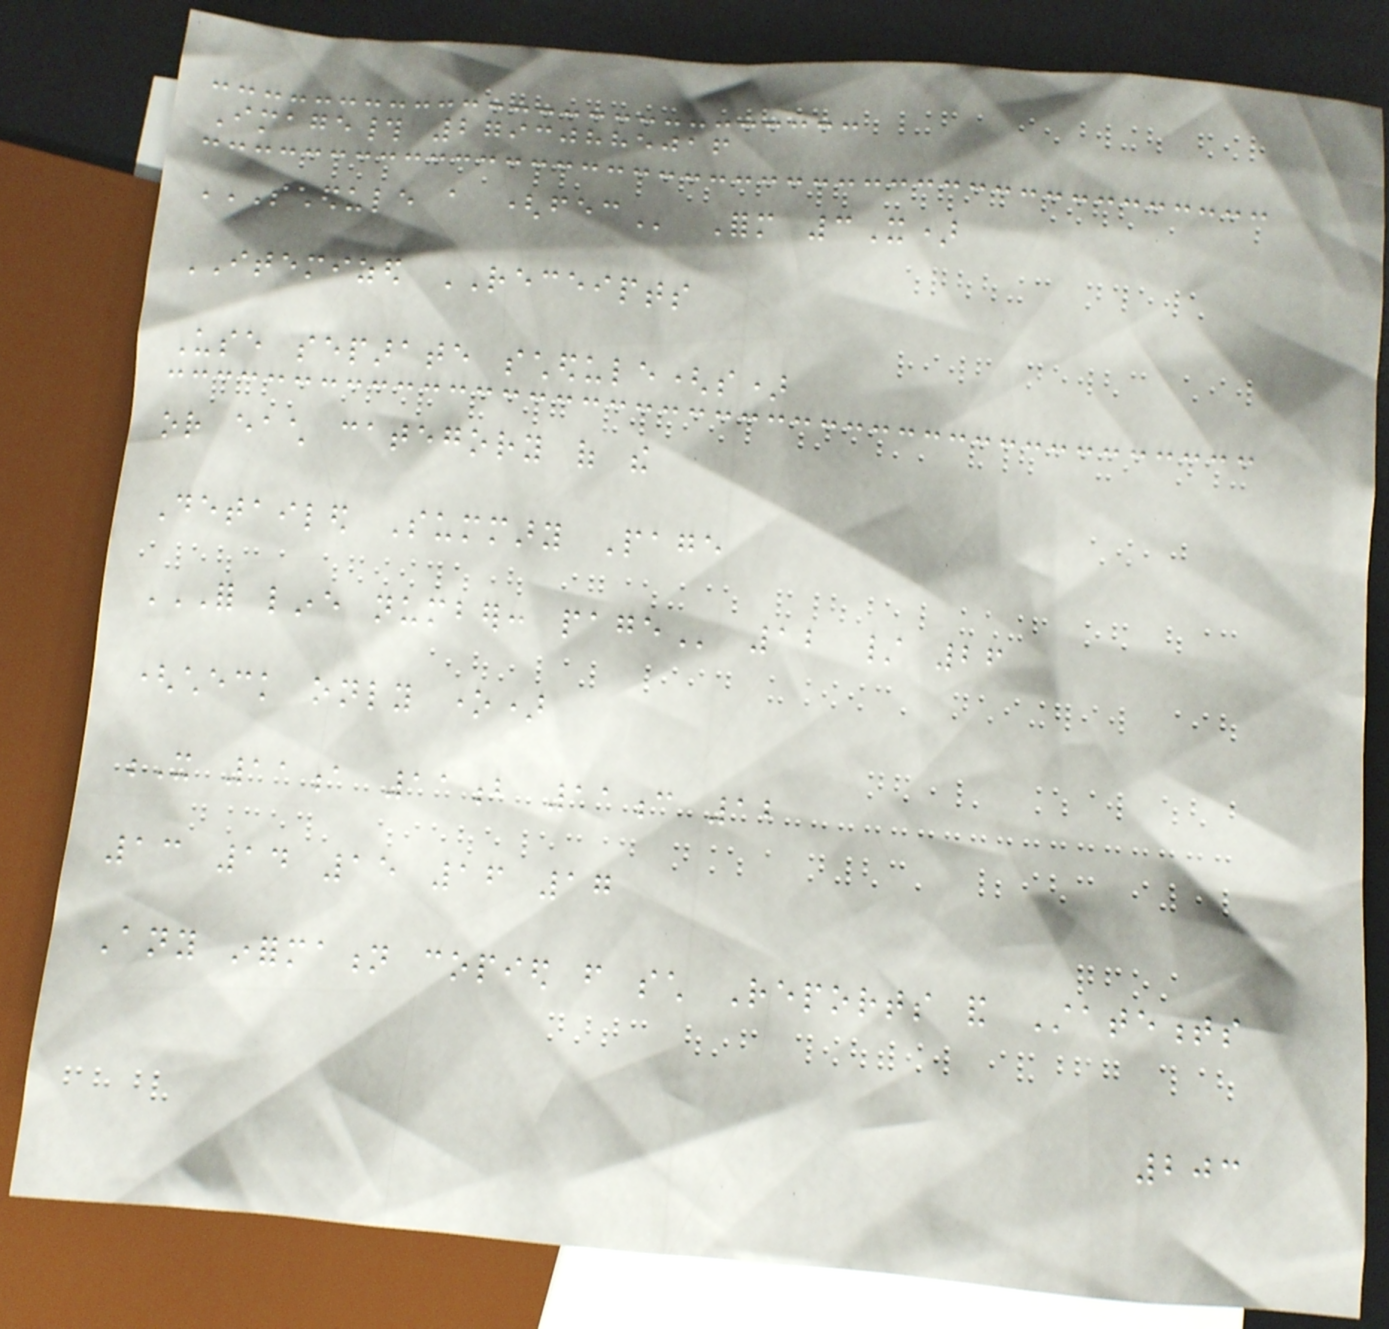Image# 27930885016
SCHEDULE A (FEC Form 3X)
ITEMIZED RECEIPTS
Use separate schedule(s)
or each category of the
Detailed Summary Page
FOR LINE NUMBER: PAGE 12 / 26
(check only one)
X 11a 11b 11c 12
13 14 15 16 17
Any information copied from such Reports and Statements
203
